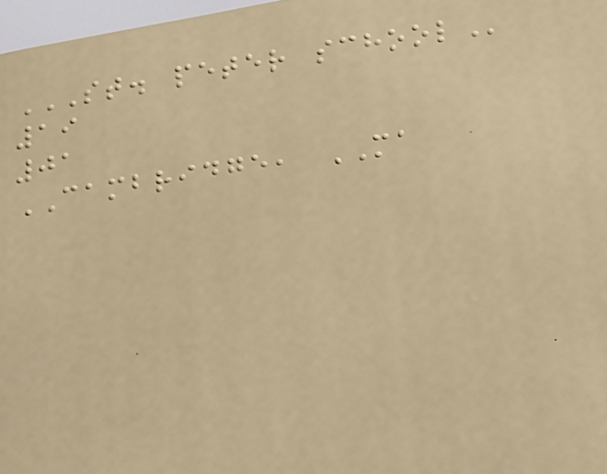ST. PETER SCHOOL
19
01
CAMBRIDGE, MA
